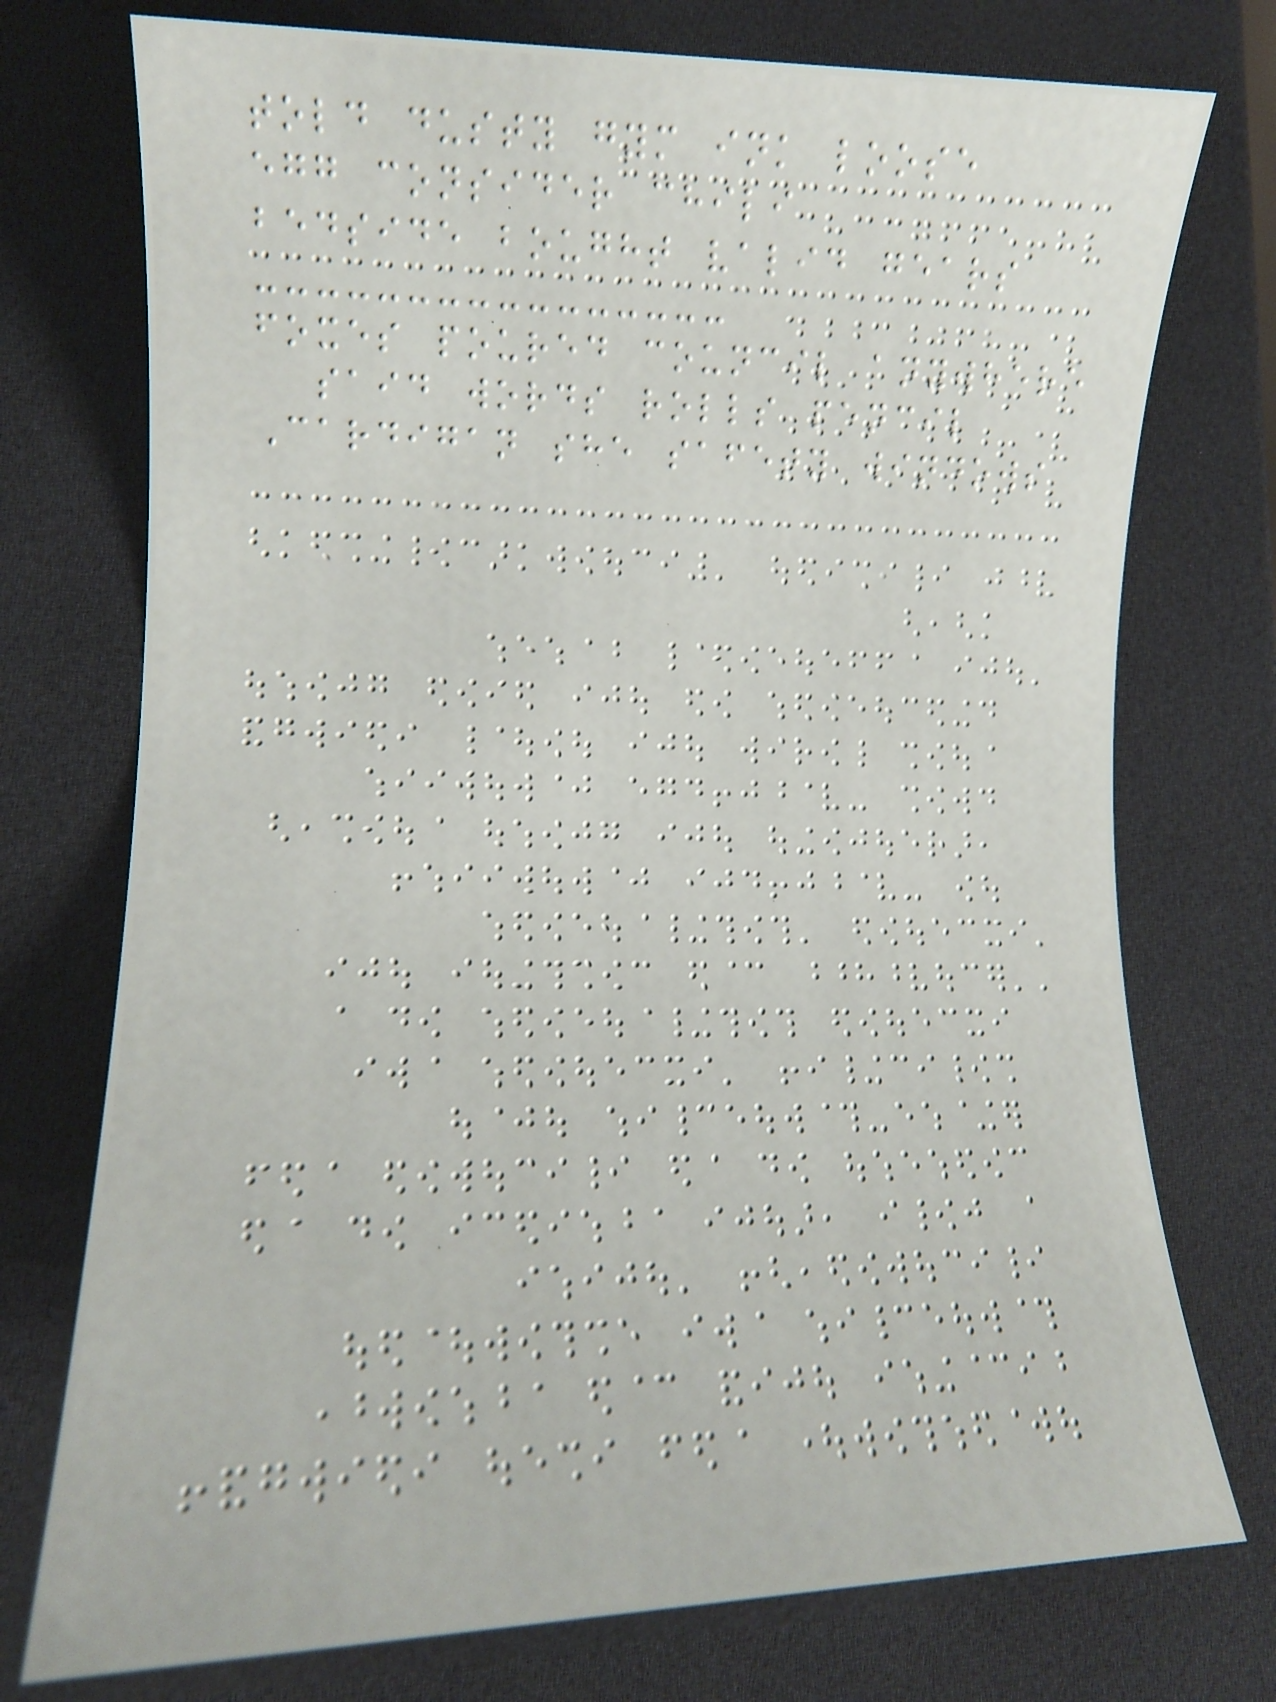told dusty gym ink loose
egg consider chili
bedside bought valid gears
foxes poured council anywhere
said words rolls pencil
Cardigan she safety windows
